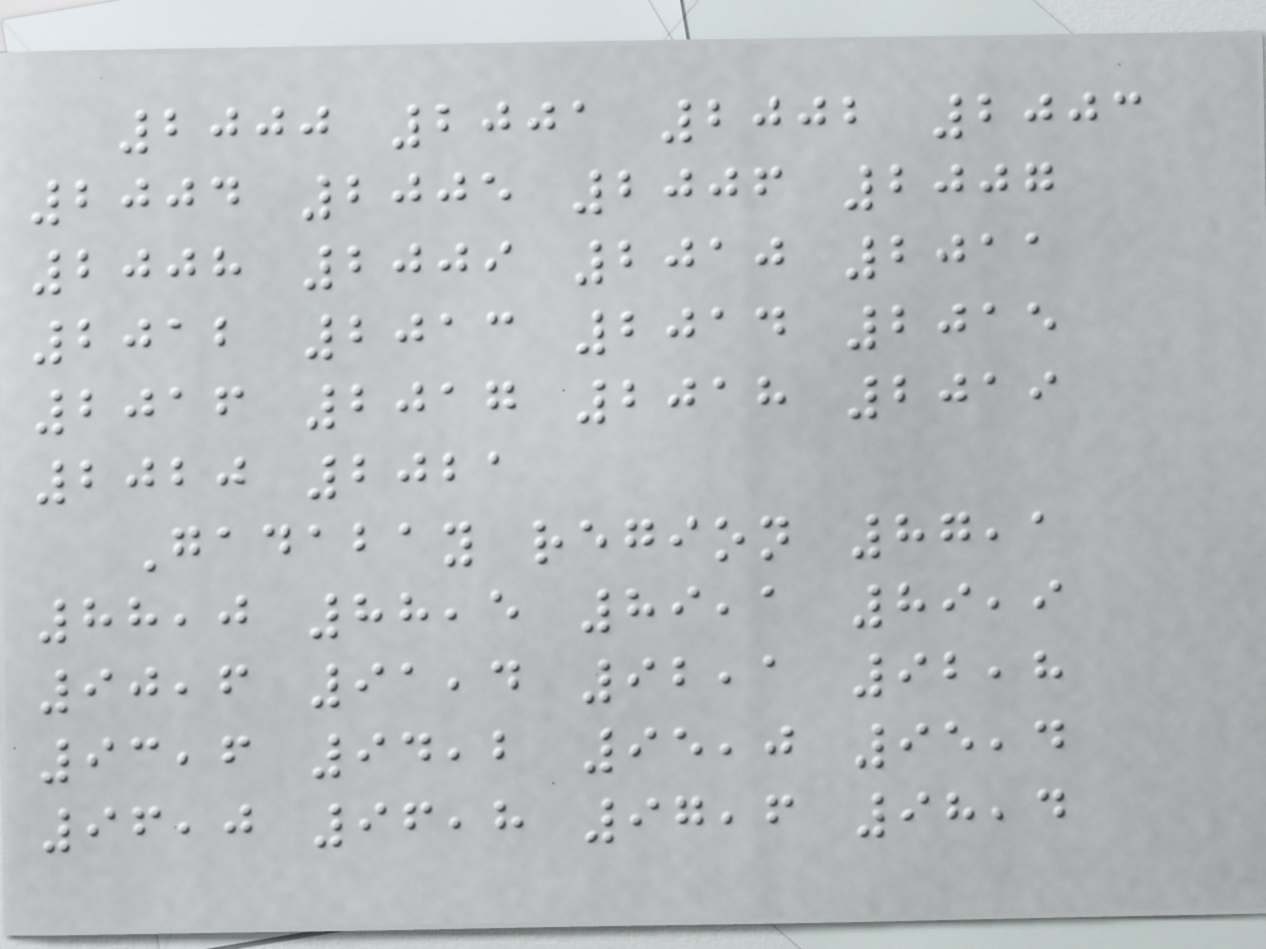2000 2001 2002 2003
2004 2005 2006 2007
2008 2009 2010 2011
2012 2013 2014 2015
2016 2017 2018 2019
2020 2021
Gadabay region 87,1
88,0 88,5 89,1 89,9
90,6 91,4 92,1 92,8
93,6 94,2 95,0 95,4
96,0 96,8 97,6 98,4
